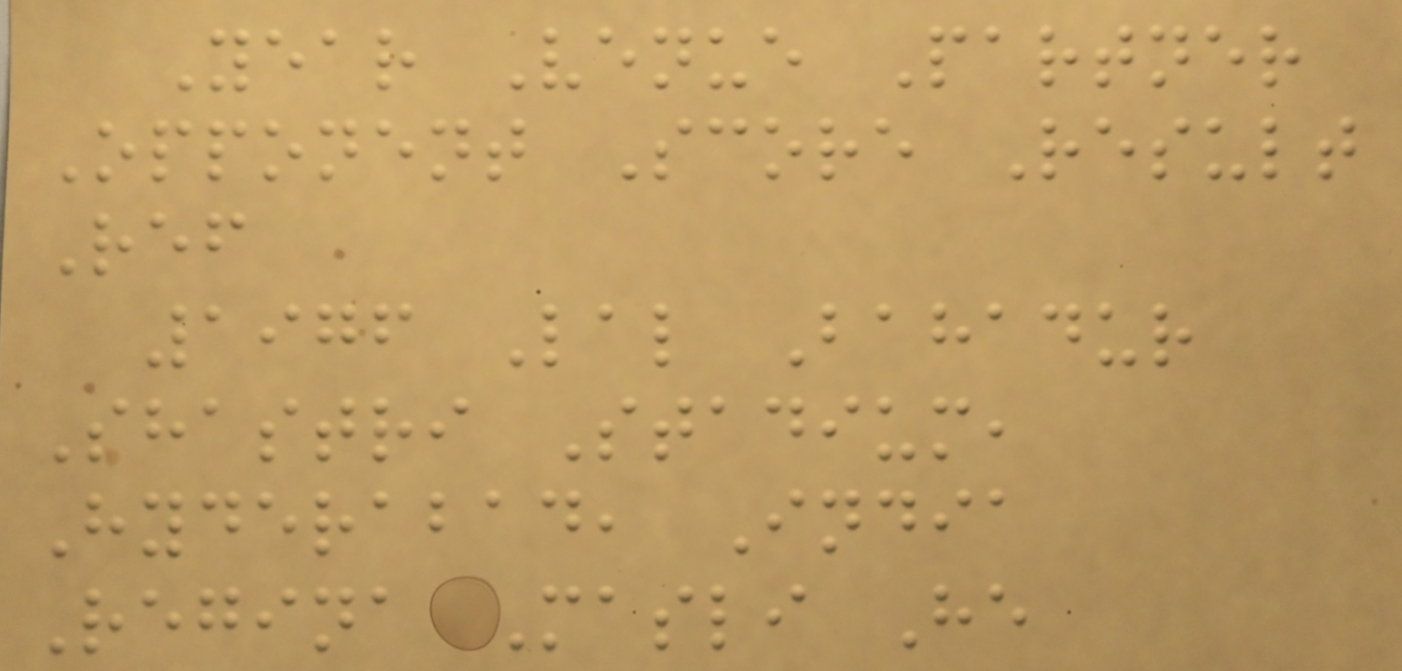Year Venue Partner
Opponent Score Result
Ref
1976 Lal Bahadur
Shastri Stadium,
Hyderabad, India
Regina Masli He
